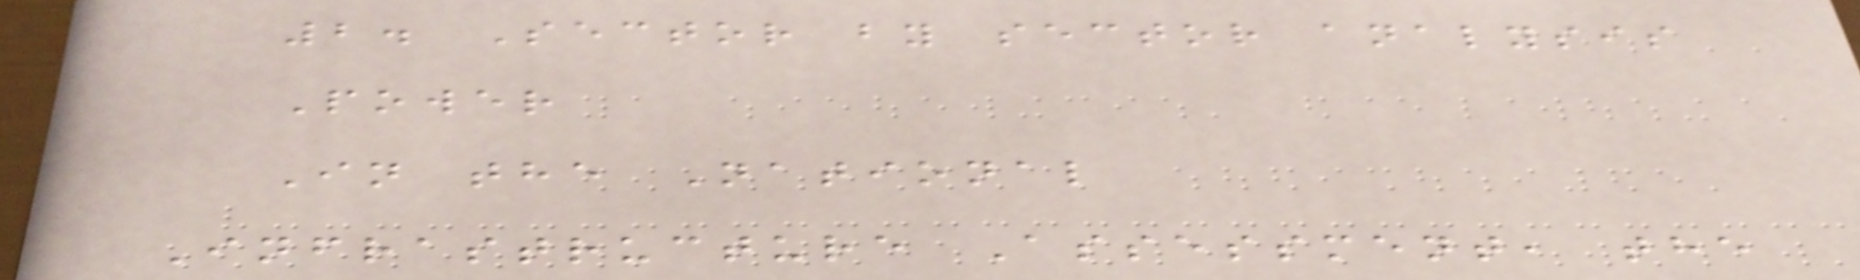2. Sector by sector analysis
Power
In the National
Infrastructure Assessment, the
